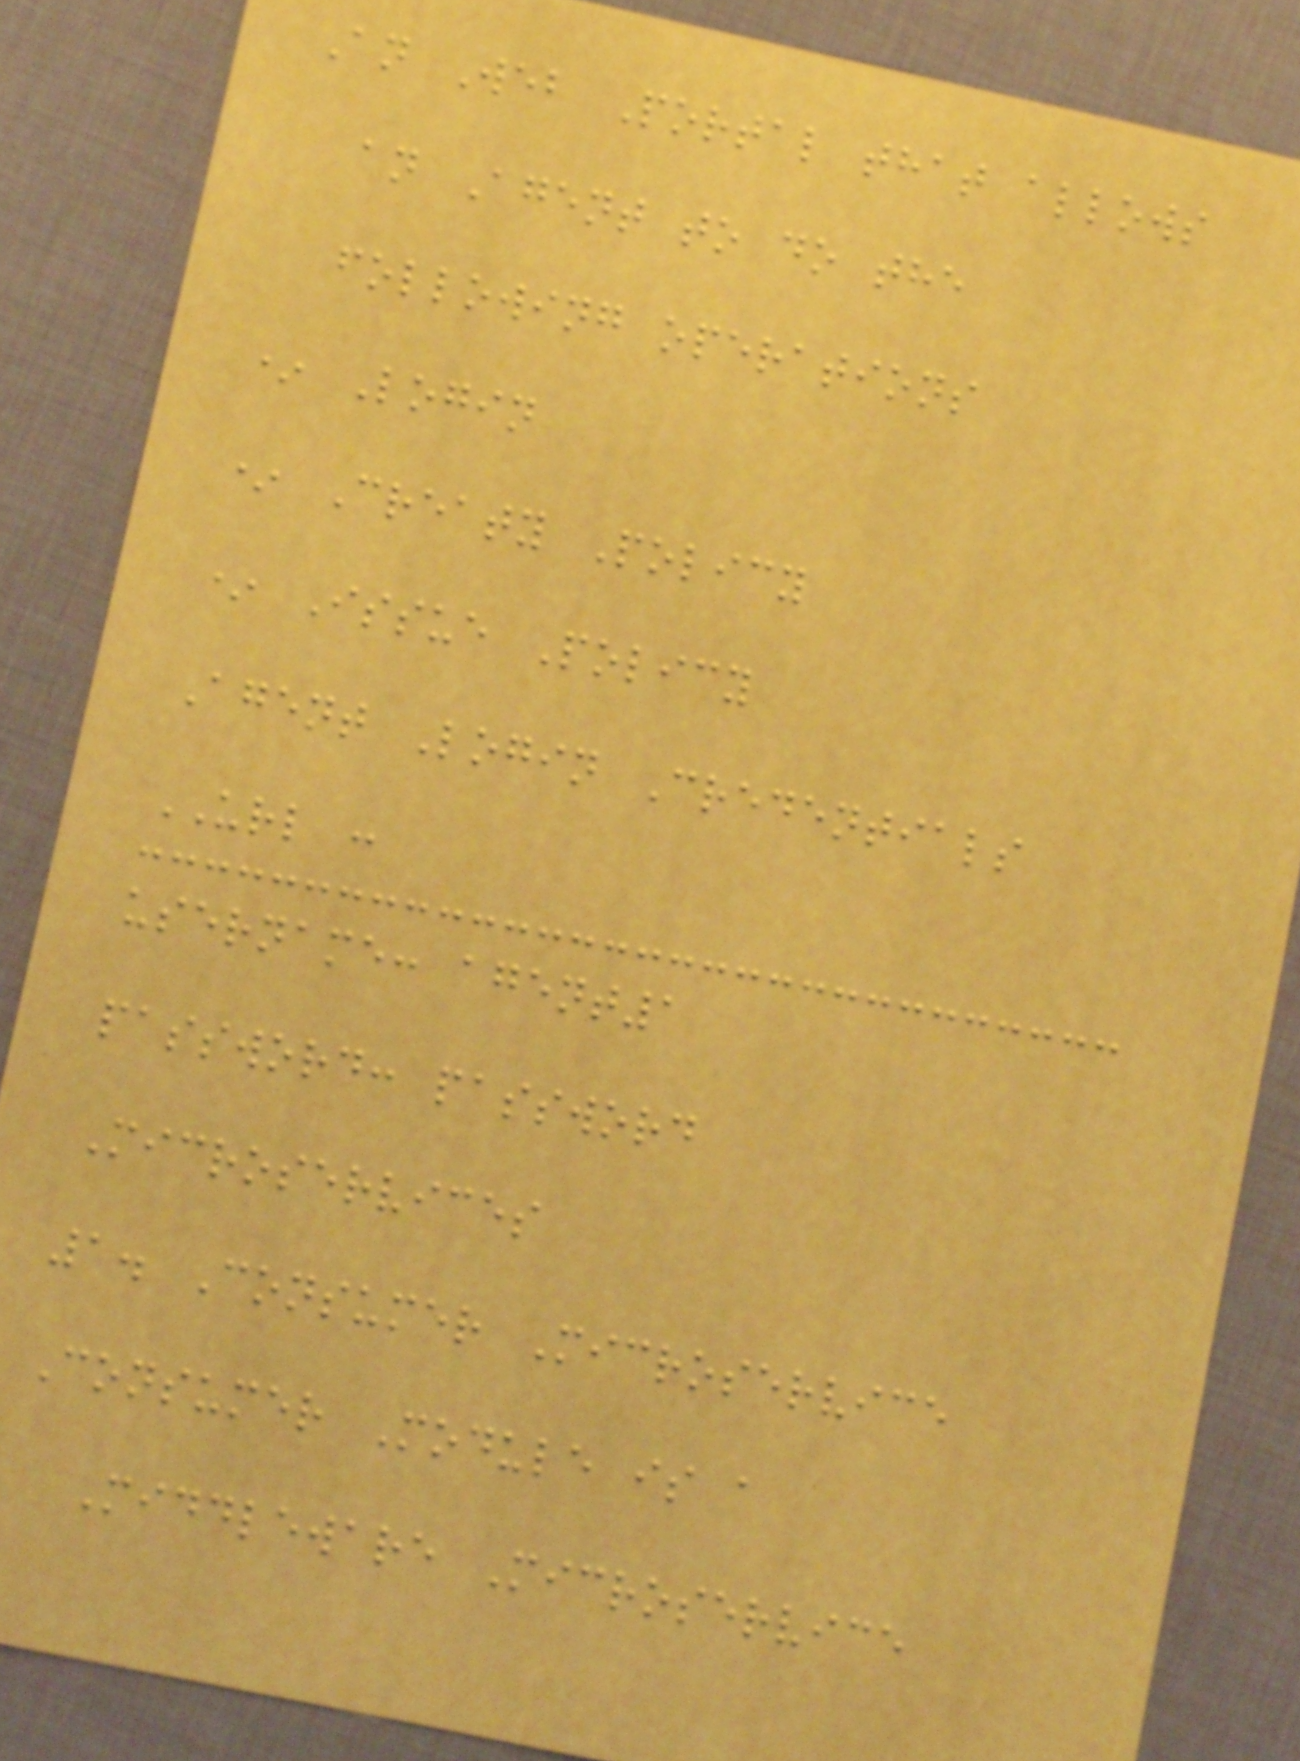An Web Portal that allows
an Agent to do the
following operations
* Login
* Creaty Policy
* Issue Policy
Agent Login Credentials
URL :
username: agent1
password: password
Microservices
1. Consumer Microservice
Consumer Module is a
Middleware Microservice
